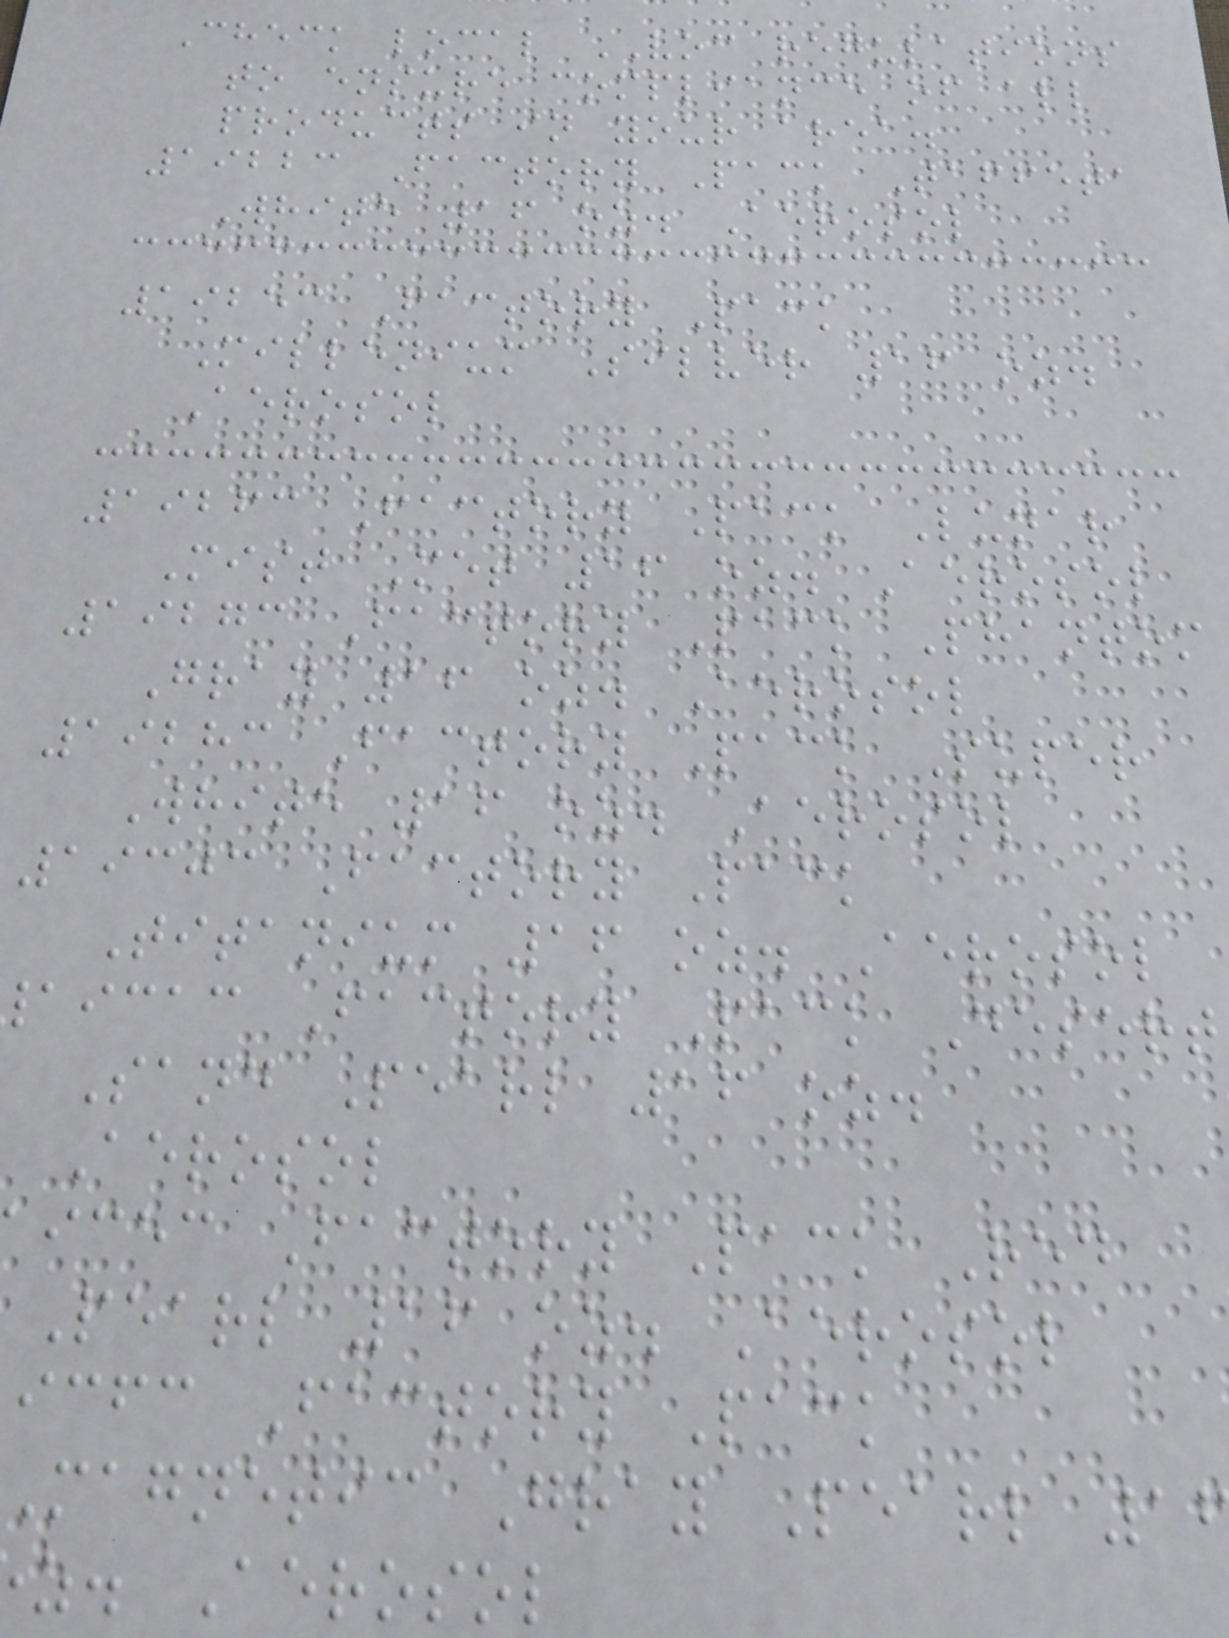Check local VOC regulations
to ensure compliance of all
products in your area.
19223 Factory Pack Taffeta
White 16 oz. Aerosol
19253 Factory Pack
Millenium Silver 16 oz.
Aerosol
19263 Factory Pack Lunar
Mist Met 16 oz. Aerosol
19273 Factory Pack Phantom
Gray 16 oz. Aerosol
19283 Factory Pack Super
White 16 oz. Aerosol
19303 Factory Pack
Titanium 16 oz. Aerosol
aicac Factory Pack Desert
Sand Pearl 16 oz.
Aerosol
icec Factory Pack Red
Pearl 16 oz. Aerosol
icfc Factory Pack
magnetic Gray Pearl 1
z. Aerosol
